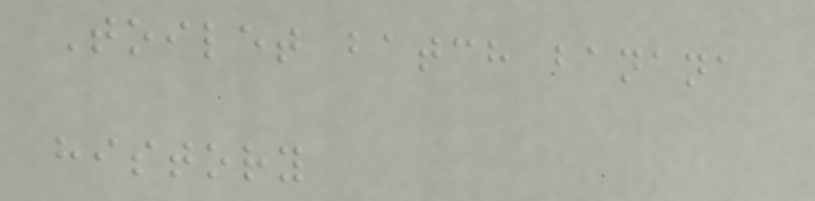Toilet batch banana
history
